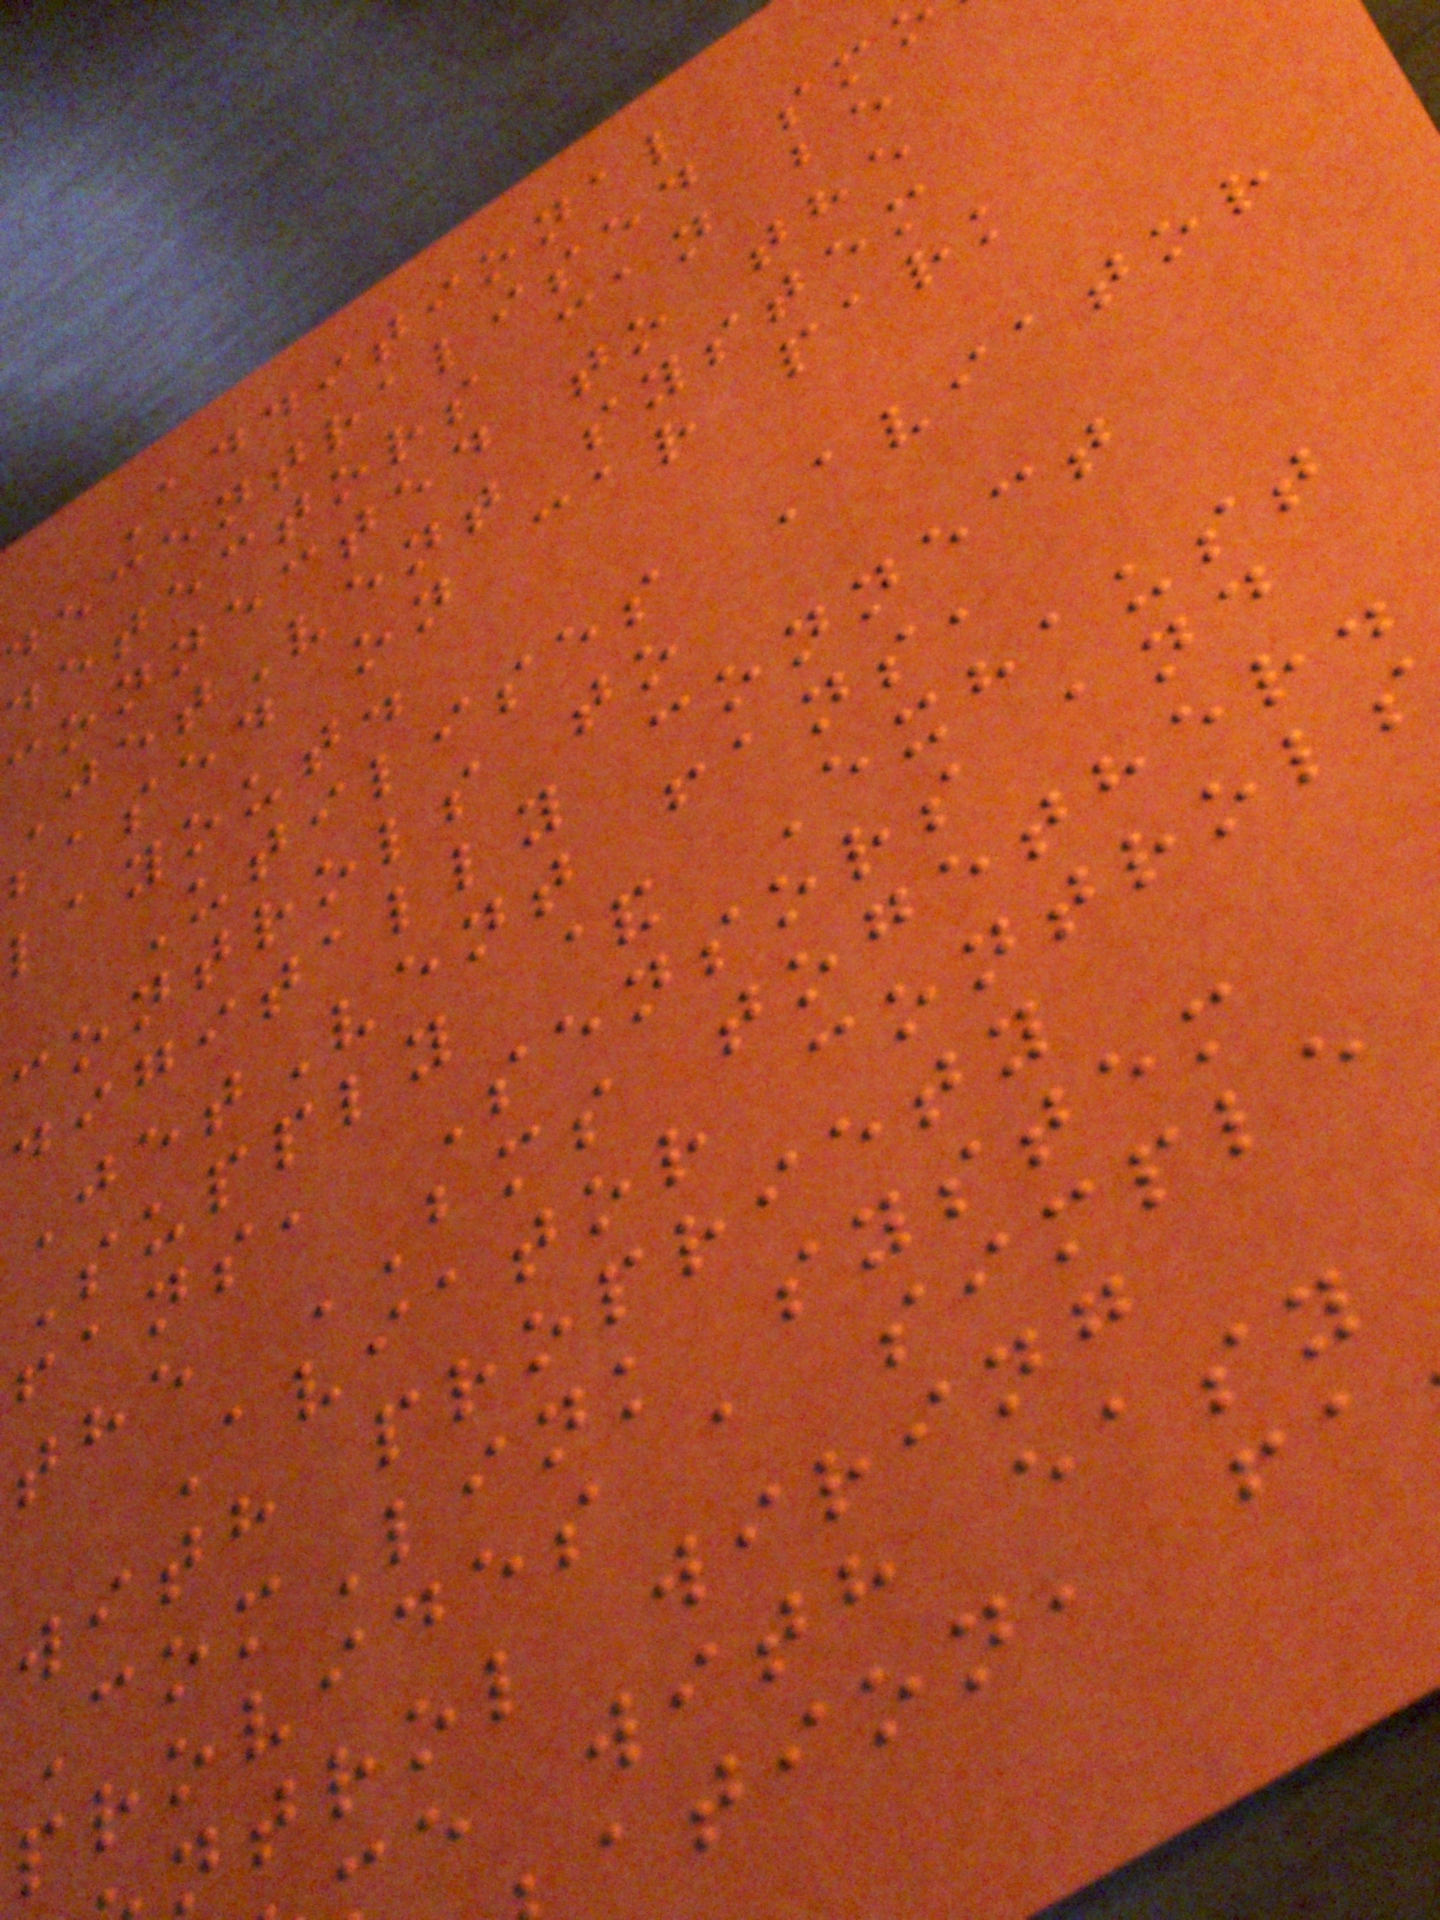Additional
decentralised sm
detectors can be
connected to the
JetVent system
based on car park
layout.
Utilises Aviator
controls to
digitally connect
JetVent fans,
Supply & Exhaust
fans, Sensors and
the BMS together.
Aviator controls
with propriety
ComLink system
provides a simple
ntrol wiring
e with easy
ation, fa
